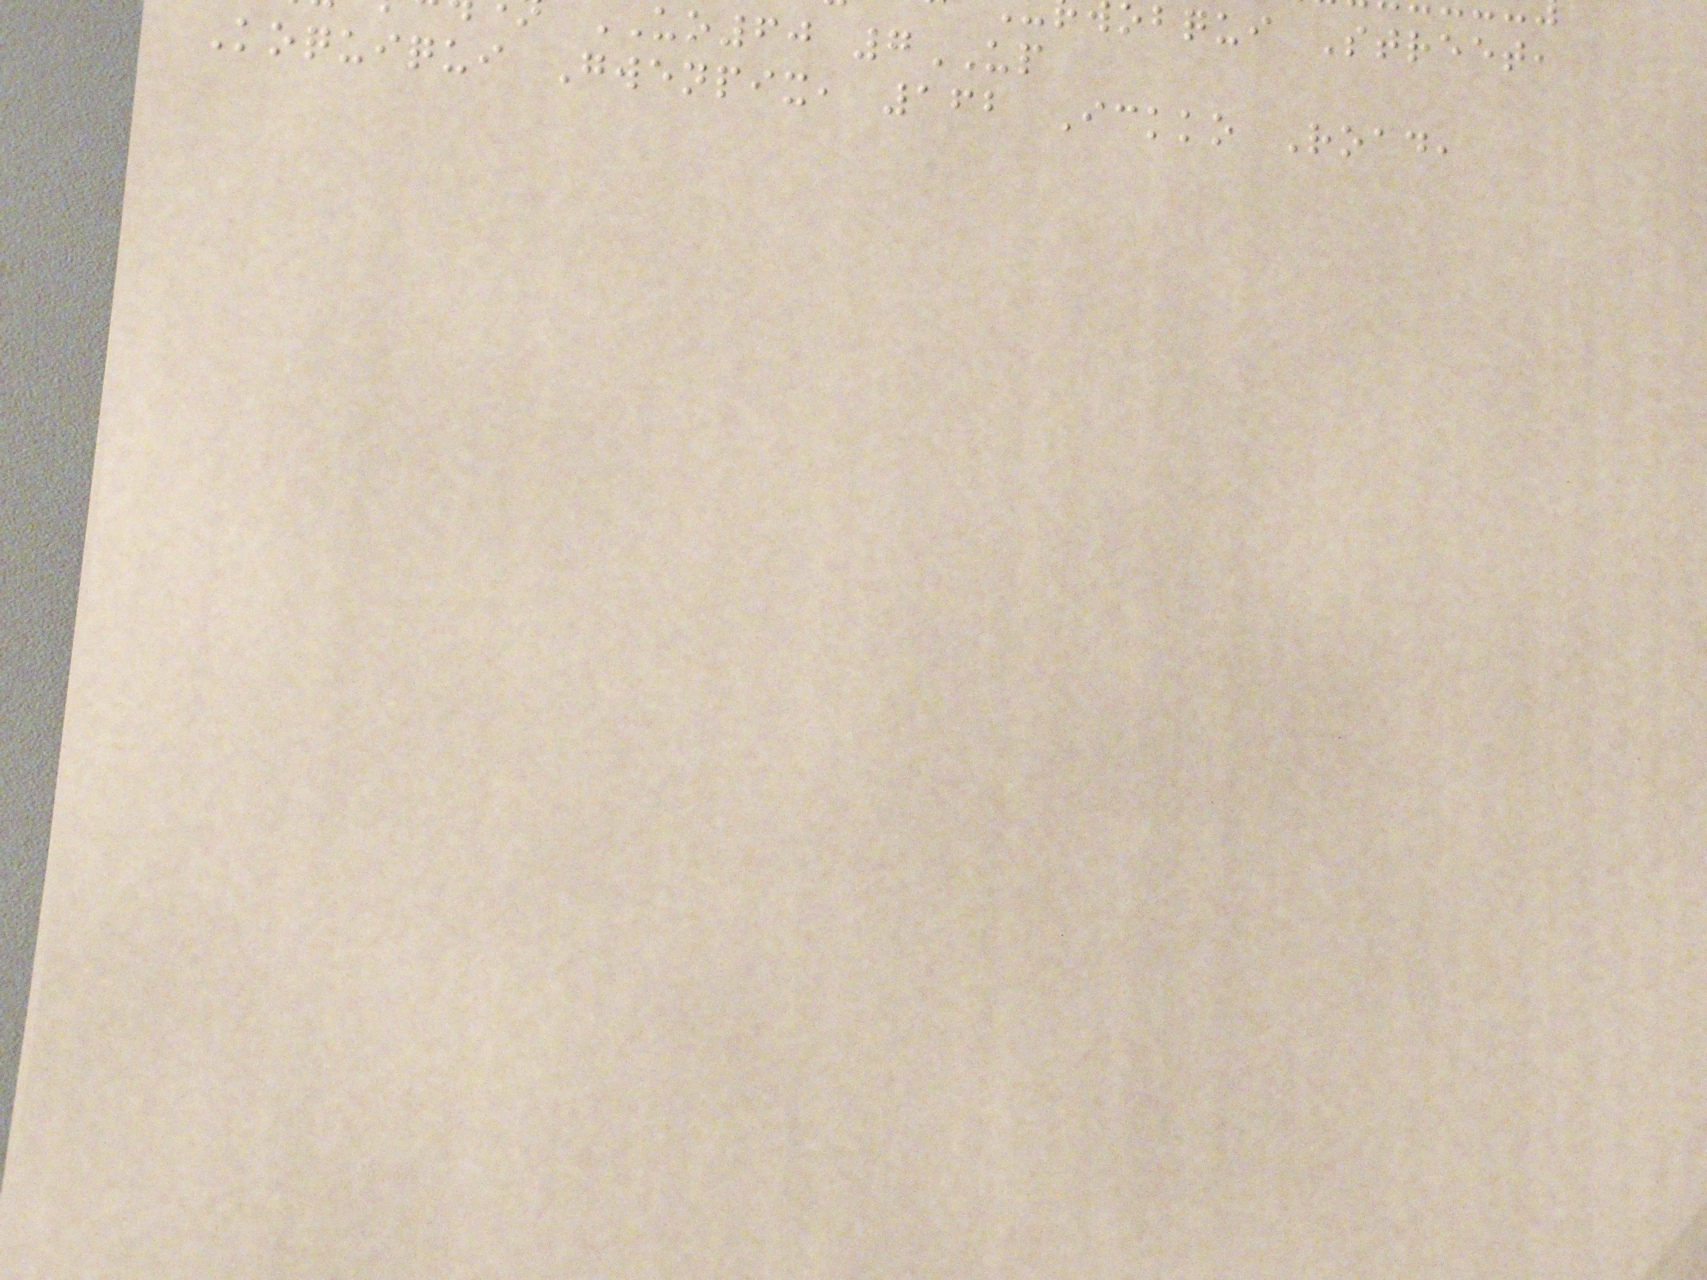obqui Street,
uo60 7UP
Koquiqui Gwenpix, 162 Ickko Road,
